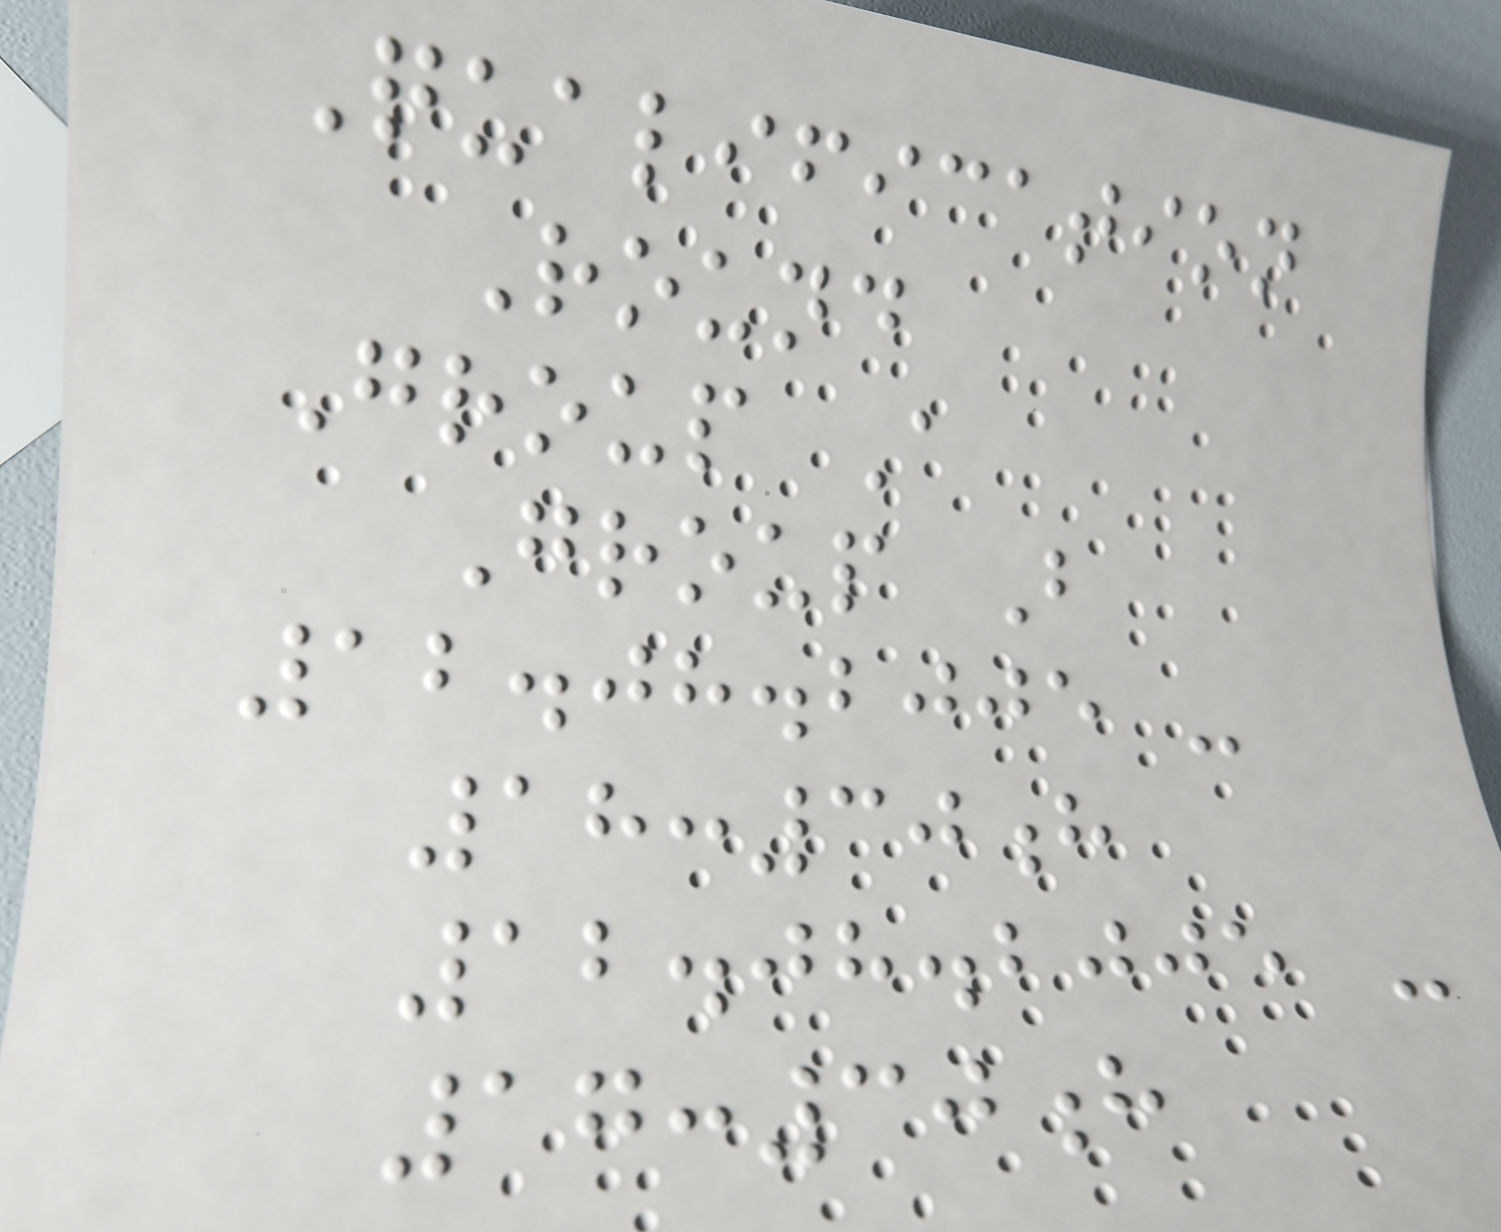Qualification
Round
Group A
Group B
12.08.2005 -
18:30h
12.08.2005 -
17:30h
